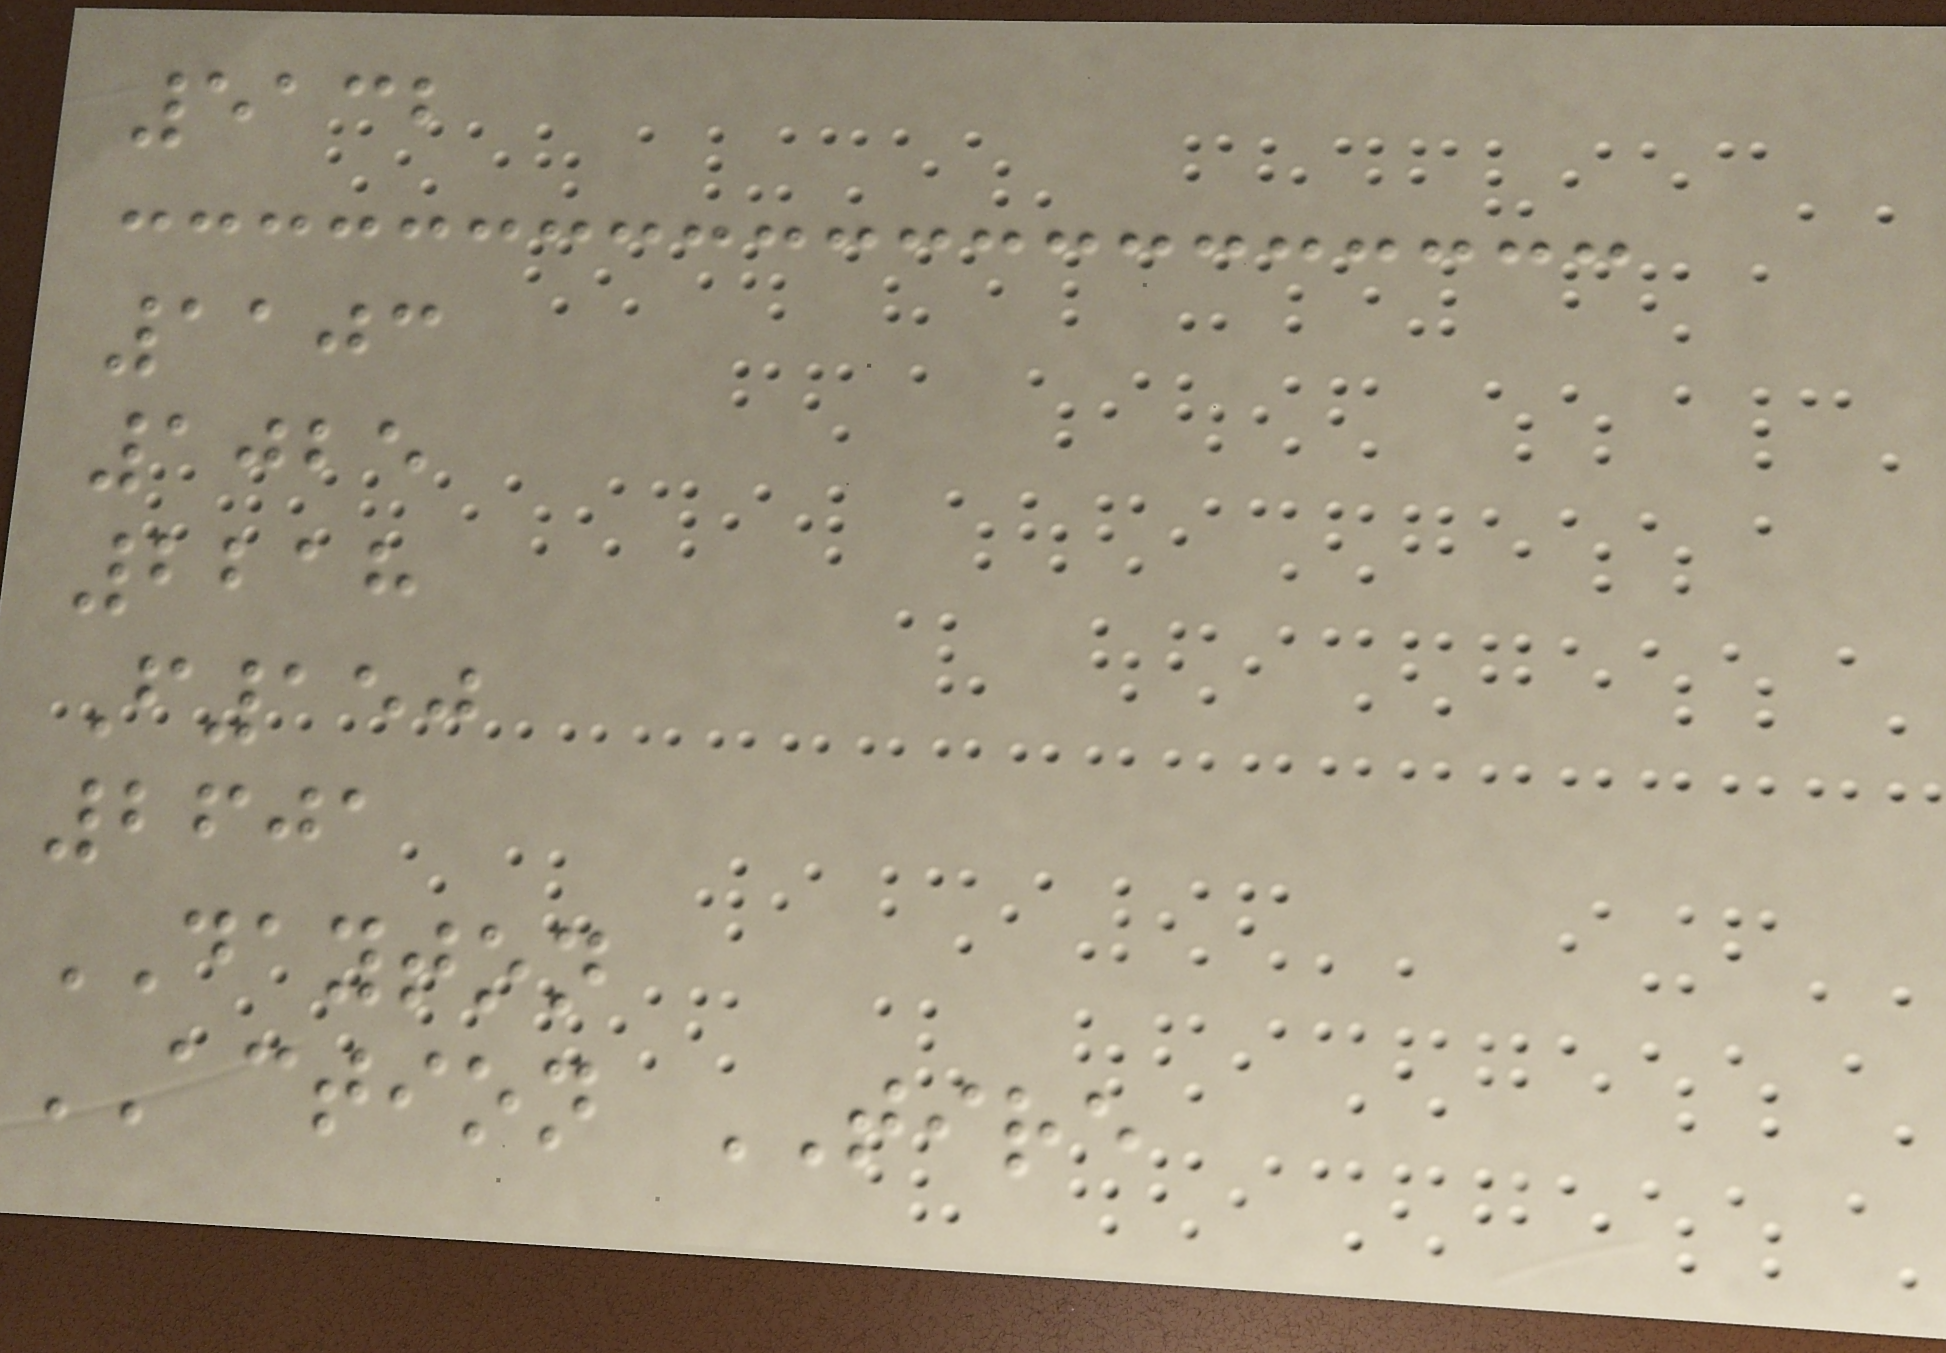5132
1103
1025
2218
F150
2601
DAYTON
ACTION TIRE
